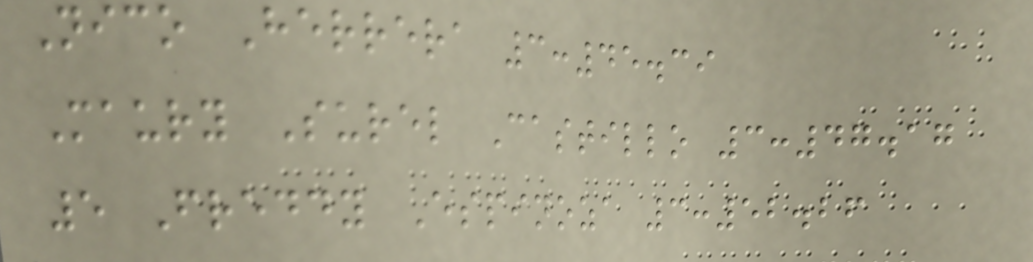Nico Herrera 3:45.39
Maury Surel Castillo 3:47.17
5 Freddy Espinoza 3:52.26
